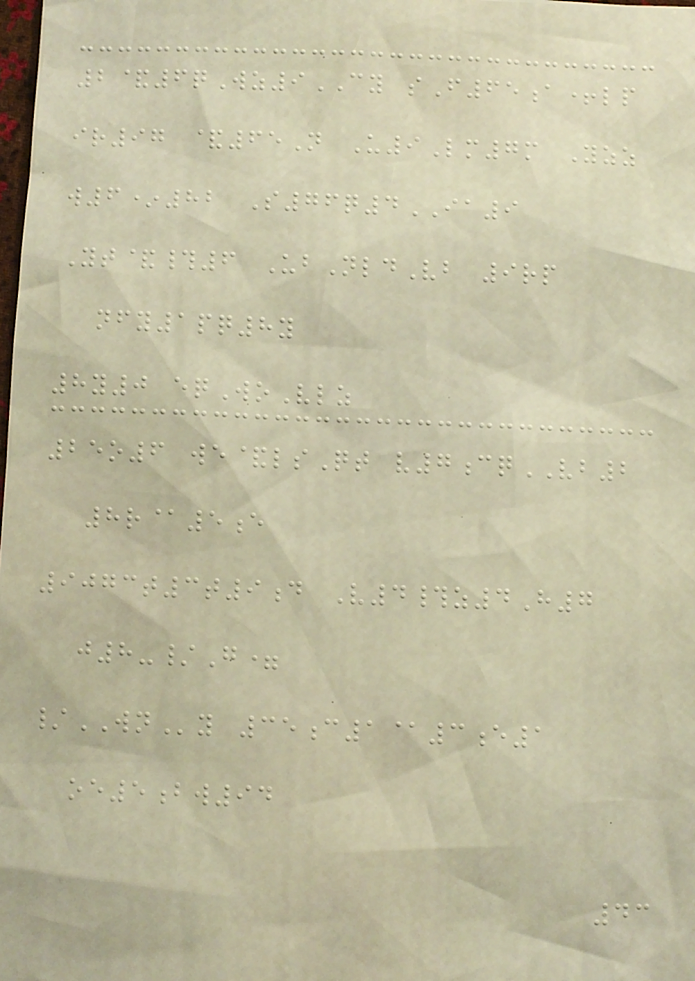2&6qWz9CY sF65a+lp
ir97 &65N U9Lm7m Yzz
w6*82 S76q4IA9
Yt&#6 UbNldVb 9rp
nfy1pq8y
8y0 eqWoVlz
25o6 we&lsQt v7cqVB2
8r@5e
9073t3t9d V4#z4H7
j8-/G=
/WNy 35c1@3e1
oe5bw94
43
